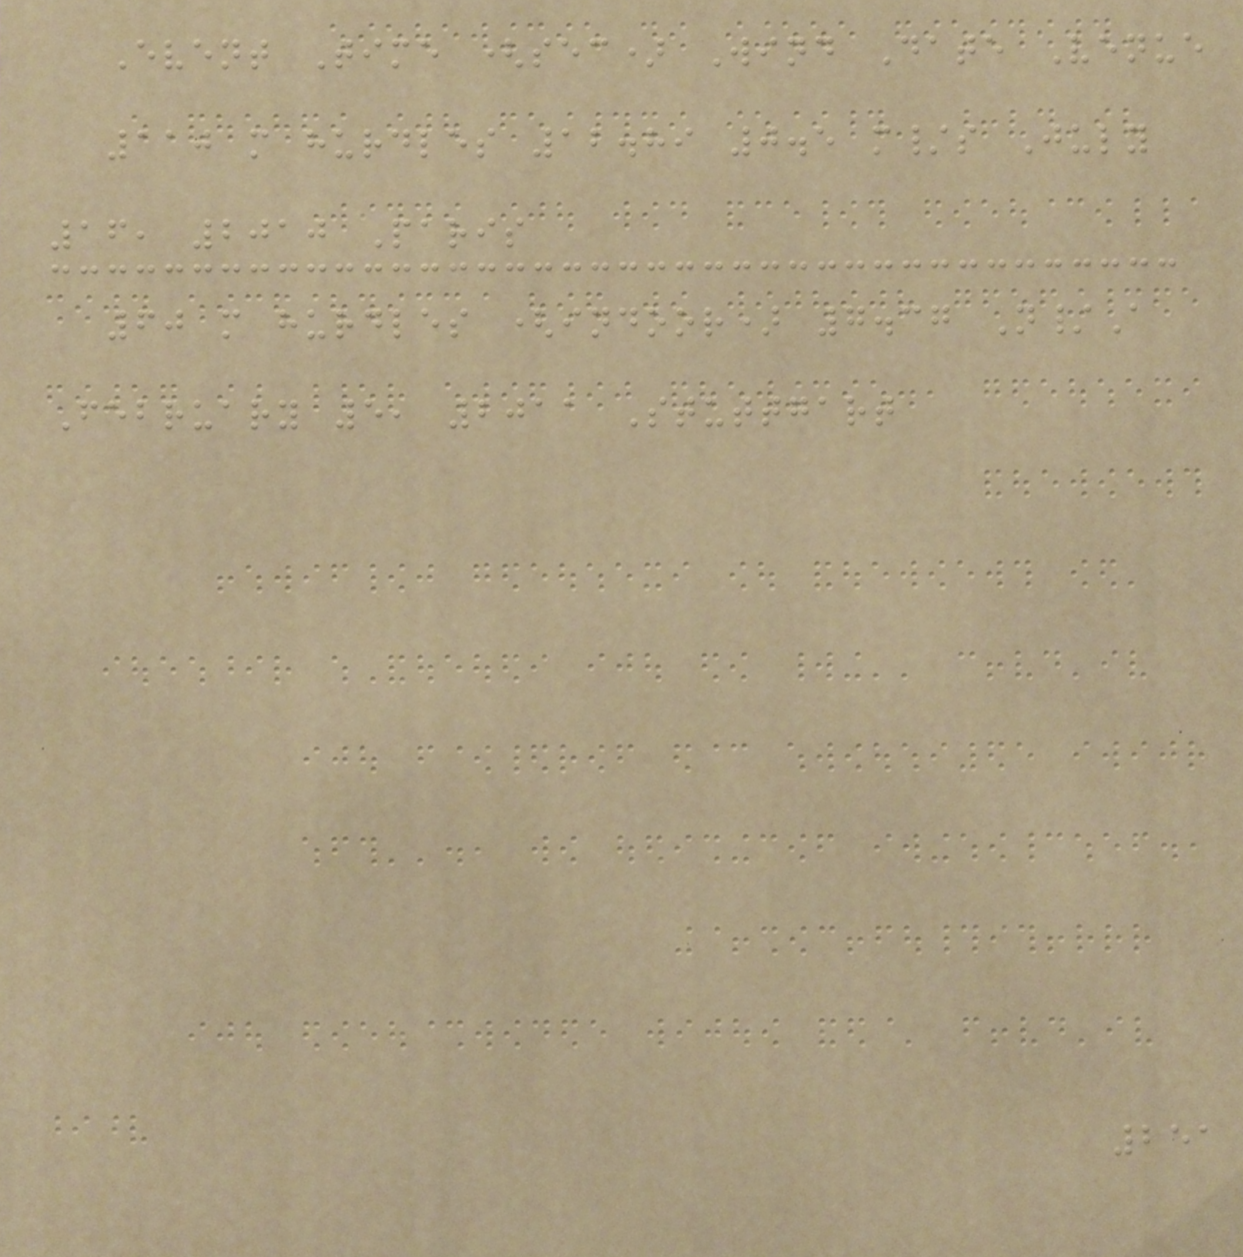Event Time (sec) Wind Date Venue
110 m hurdles 12.89 0.5 m/s July
16, 2010 Paris
60 m hurdles (indoor) 7.37 N/A
February 5, 2011 Stuttgart
251
